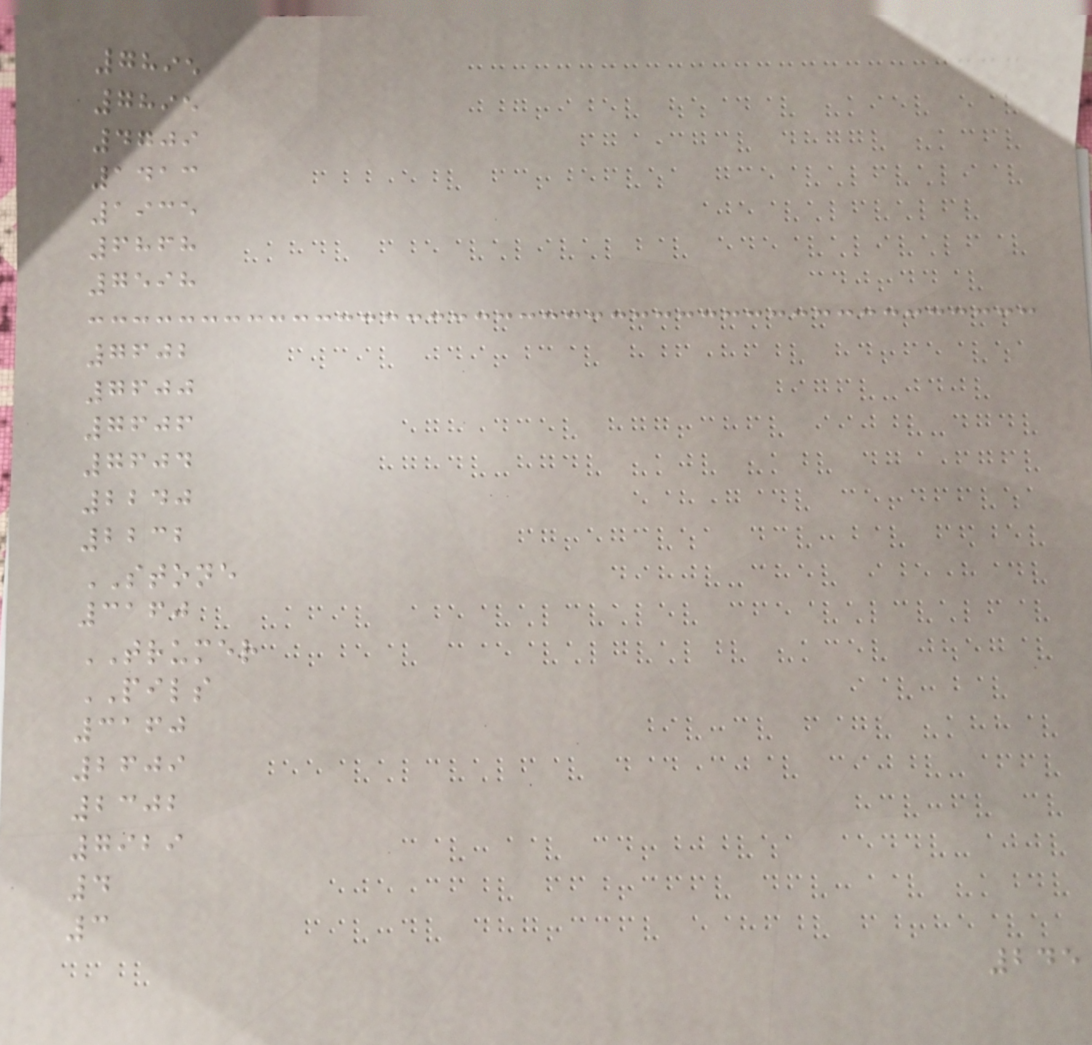7895
7895
4709
1413
1935
6868
7598
7602
7600
7606
7604
2240
2232
STONE
3160
TRUMER
PILS
3160
2609
2302
7929
4
3
245
